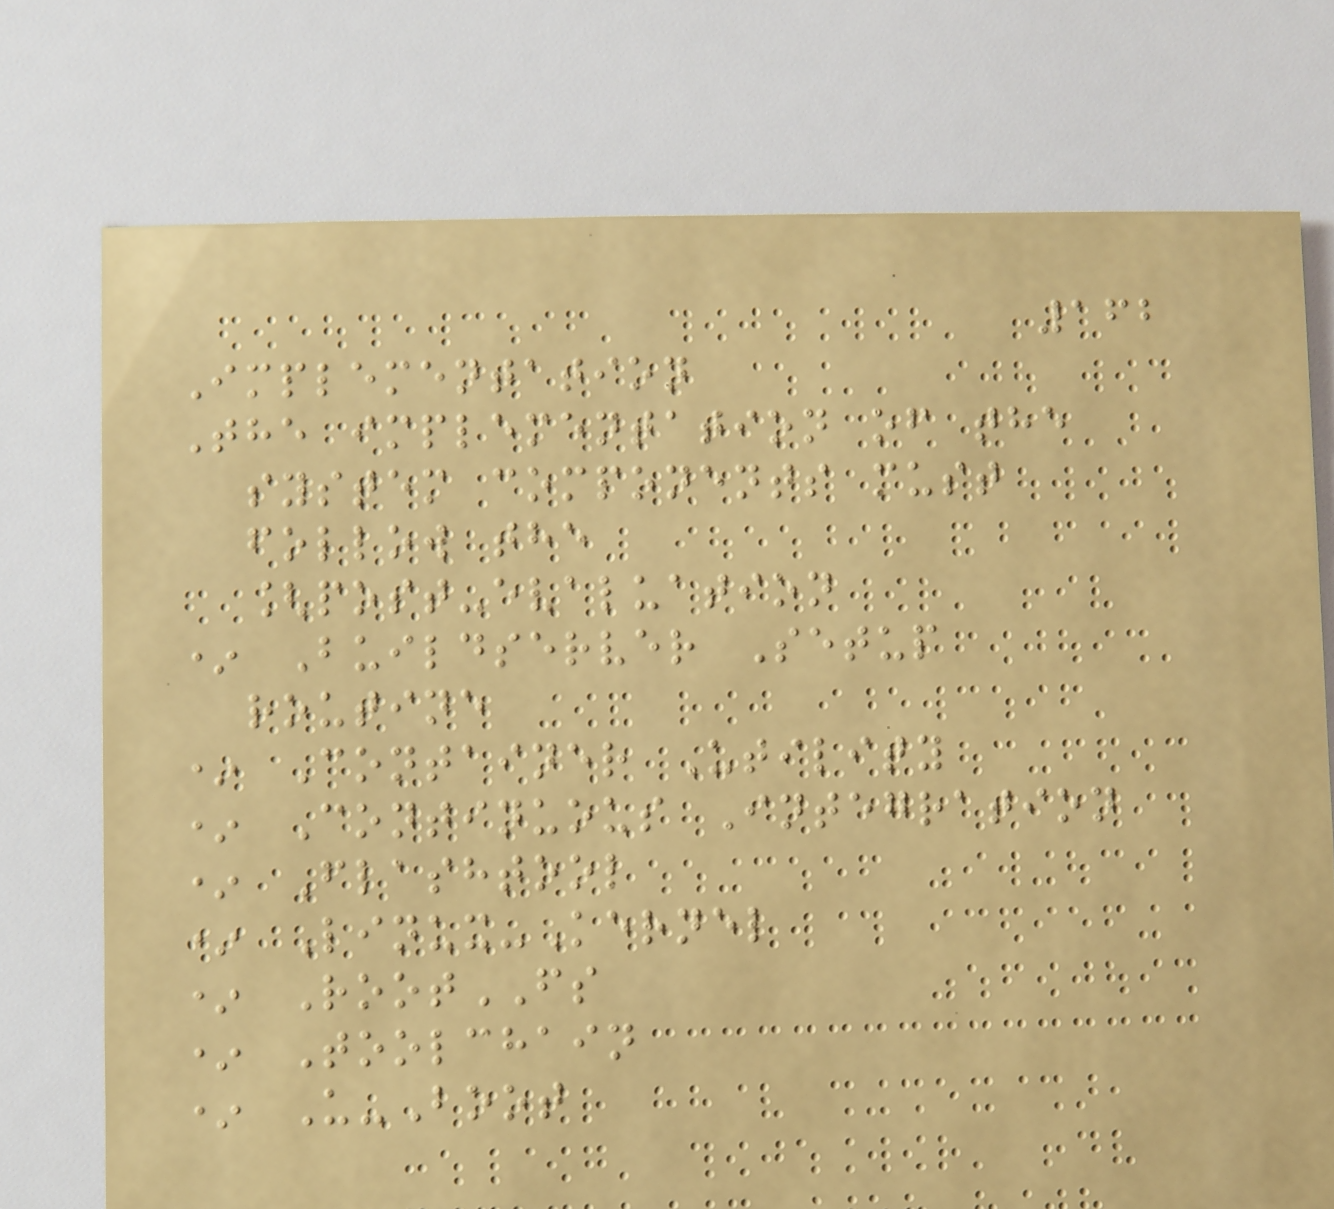162
Implementation
The implementation of the
system components must
follow the
[post-evaluation
* Buildserver Setup
routine
* Container Utility
* Continuous Integration
* Flashtool
* Linux-Kernel
* RootFS
* Toolchain
* U-Boot
